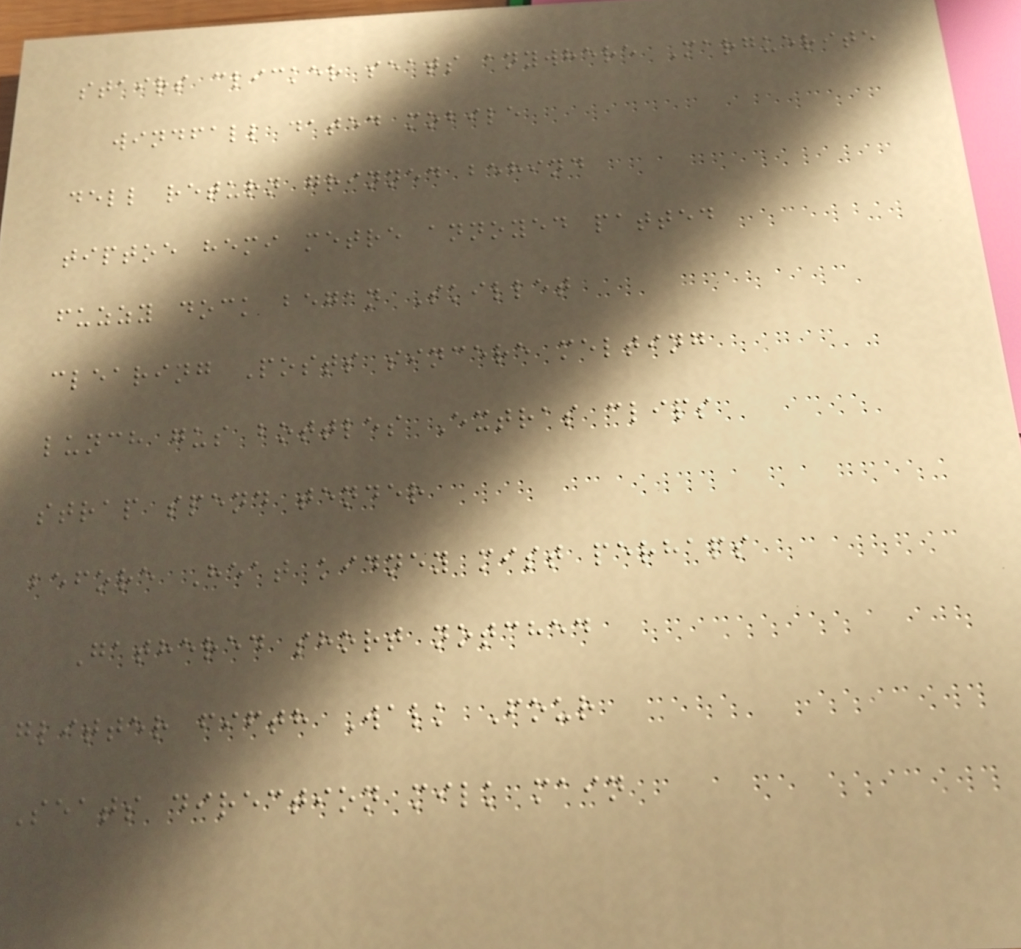stairs clicker seats anywhere Marguerite
windfall dated mobile
dell return grinned behind
tiptoe hemi metre annoyed patted
fuzzy dock began Skillet
clearing Posts sincere melting
lunch gus bottles Extras clips
strap spend tender
before Heat kidney mist perhaps
Gathered short notched
glitter fifth Walk Four
Seats direction milk main
